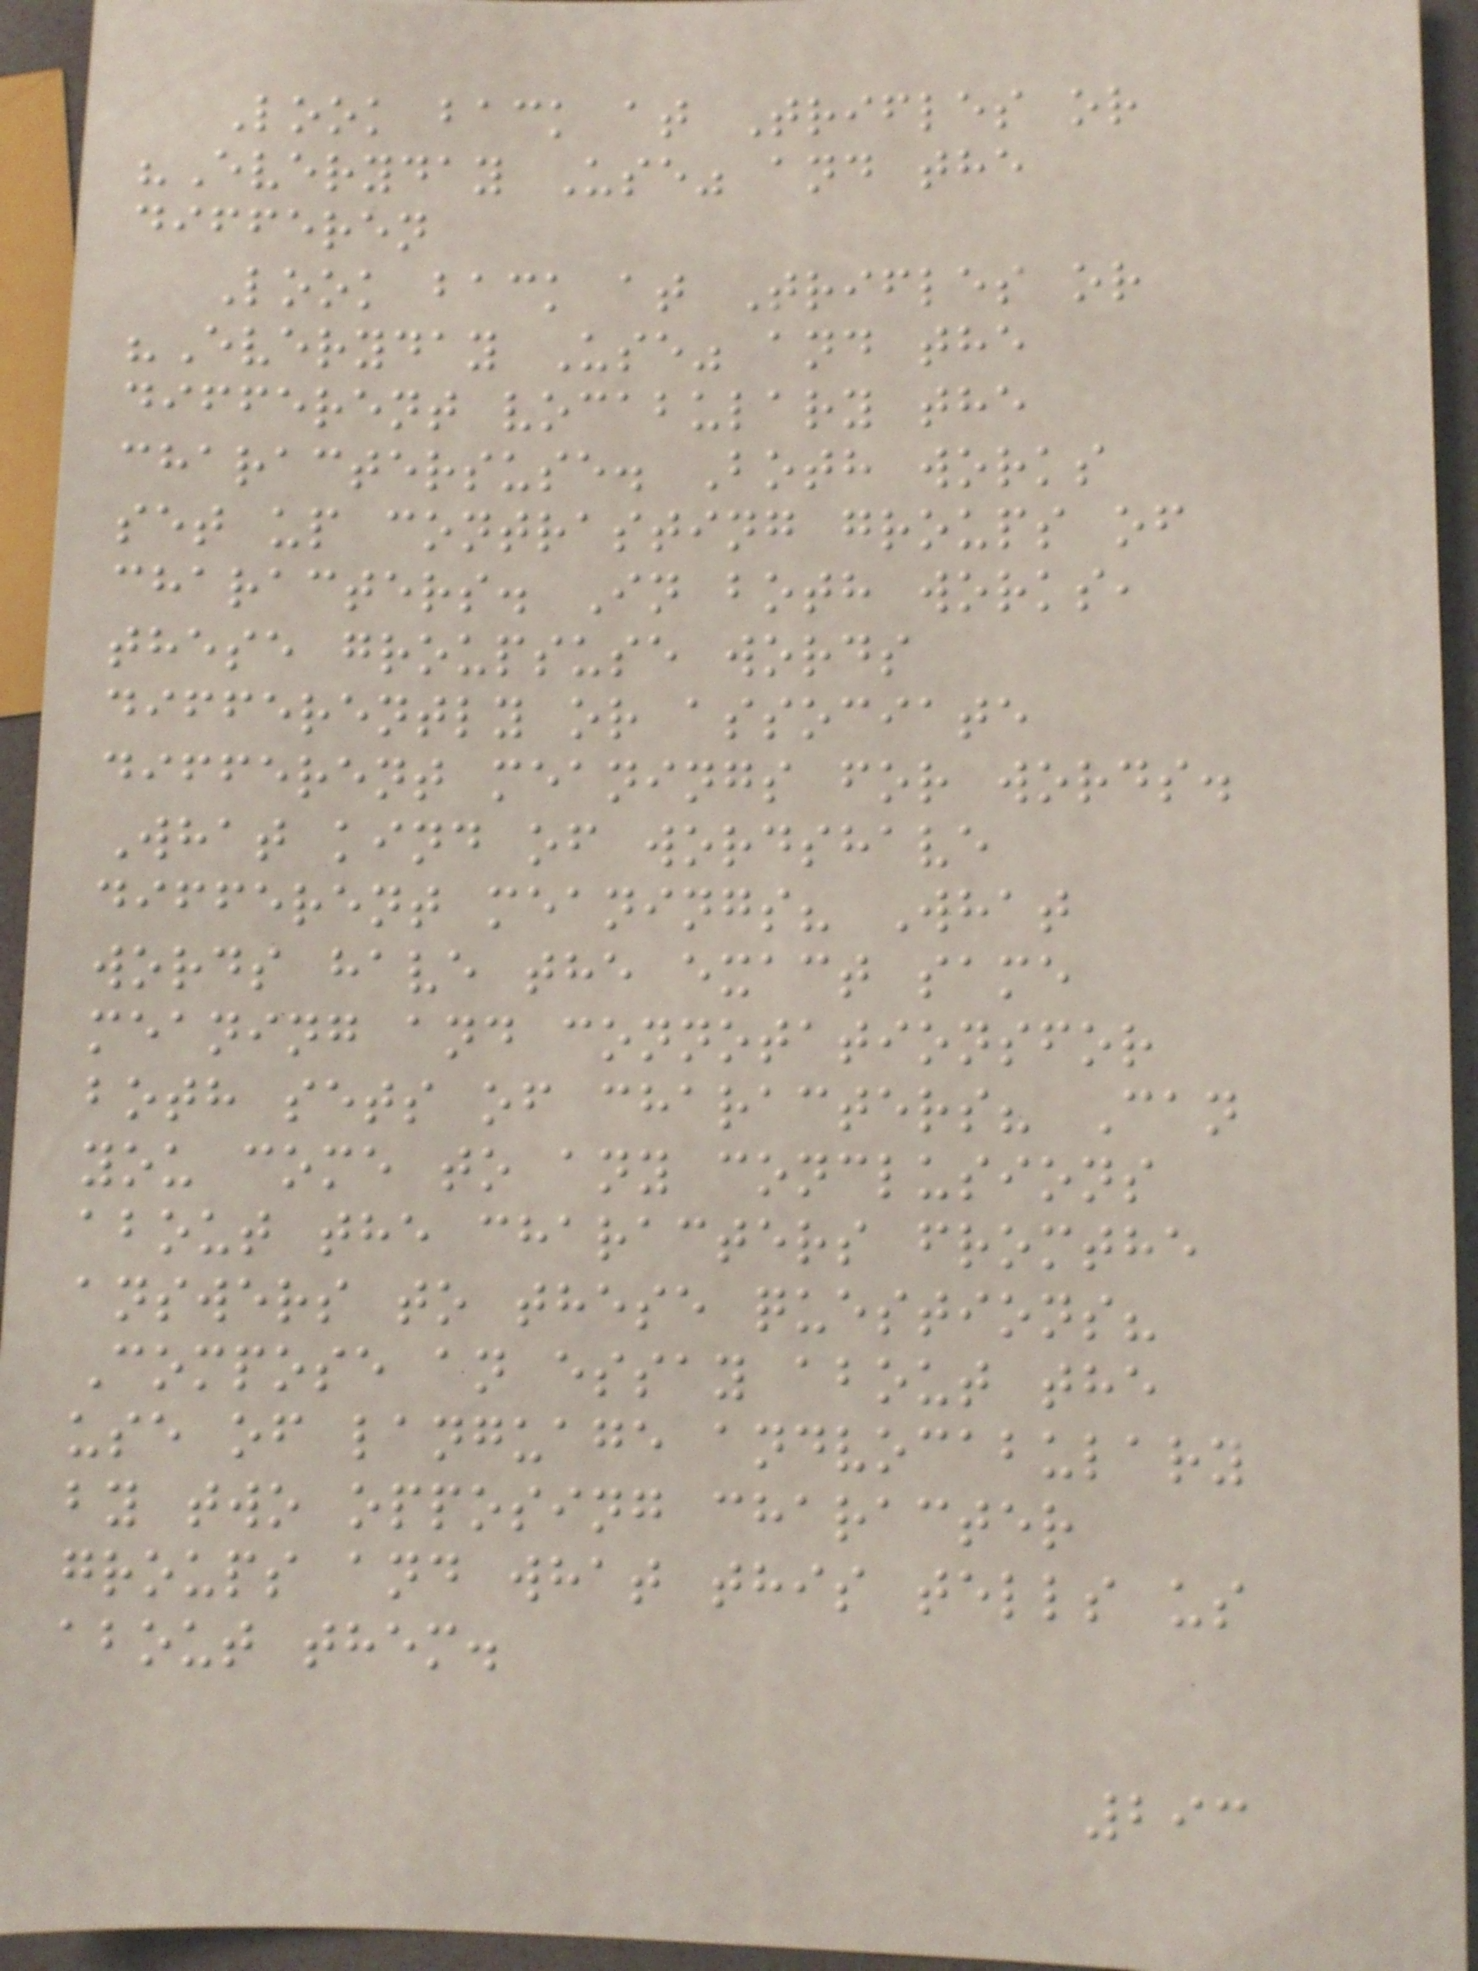Look back at Trifles or
"Everyday Use" and the
differen
Look back at Trifles or
"Everyday Use" and the
different vocabulary the
charactersuse. Both works
set up contrasting groups of
characters. In both works,
these groupsuse words
differently or associate
different meanings for words.
What kind of wordshave
different meanings? What
words have the exact same
meaning and connotationsfor
both sets of characters? Can
you come to any conclusions
about the characters fromthe
answers to these questions?
Compose an essay about the
use of language andvocabulary
by two opposing character
groups and what this tells us
about them.
293
